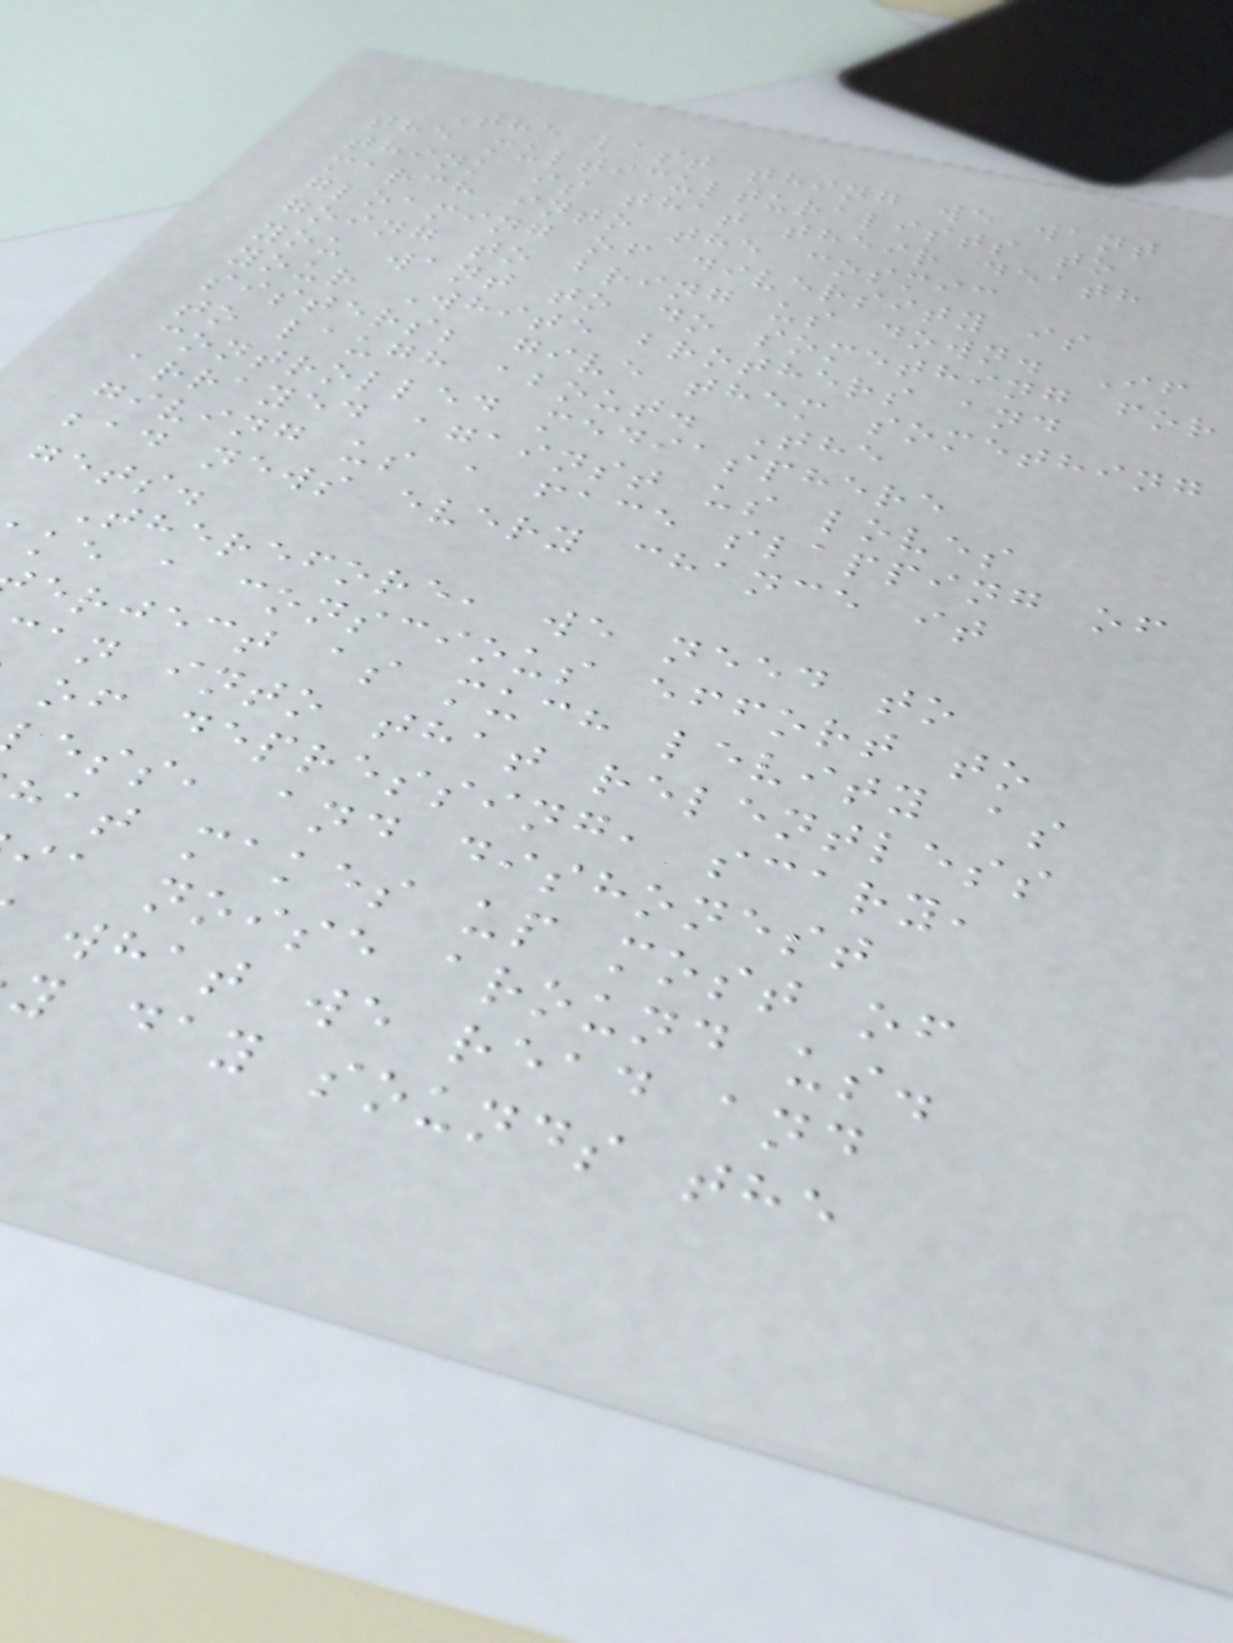The last thing we want
the multiculturalists to
think is that their death
march into the cosmic
gloaming of diversity is
going to bring us down. If
you want to do something for
your White brothers and
sisters; give them something
to laugh about. The
controlled mediasphere
arrayed against us loves
giving us a face slapping of
bad news every chance it
gets.
Therefore, we need to
ke a conscious effort to
erject as much levity as
an into that relentless
of depressing, scary,
ess, and dishonest
hat makes up most of
ia noise around us.
what we read and
y day sounds the
